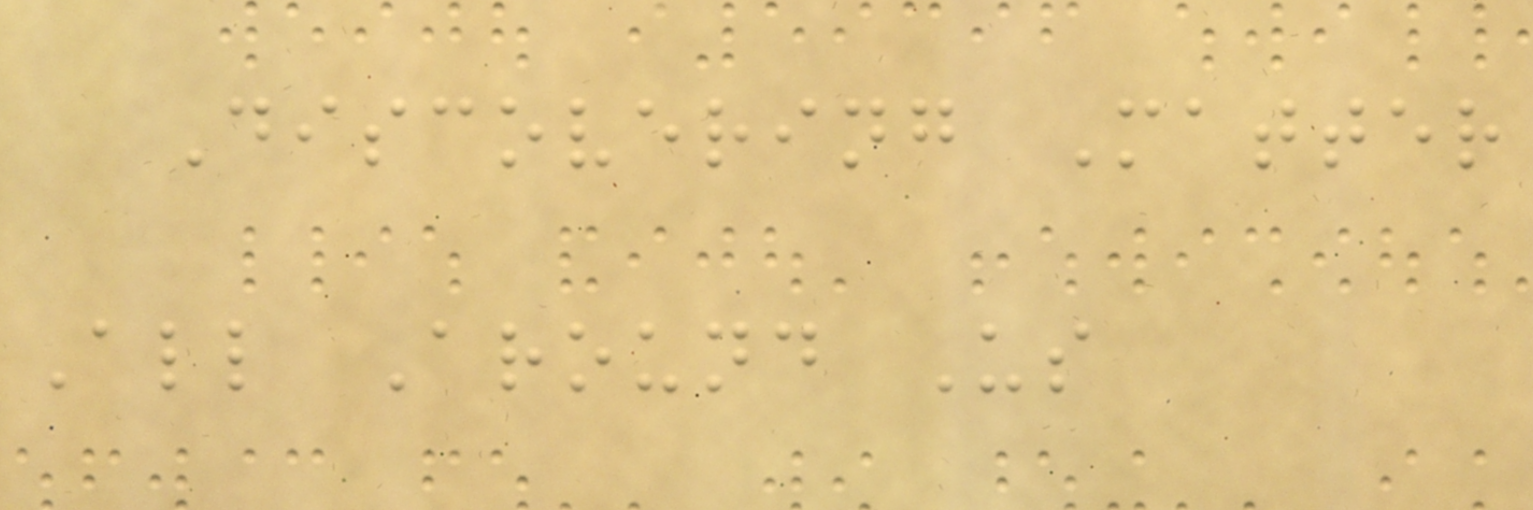Discovering Matter
All Around Us
